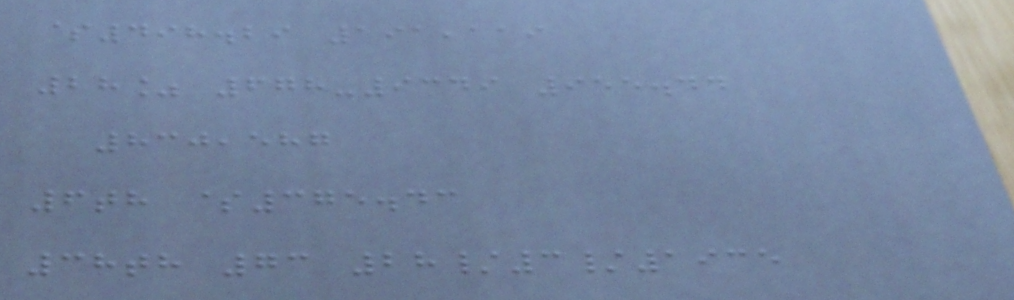$498.29 191,119
28% 678-9349 955.44
830,587
6th $375.43
38th 73 28/3/1935
